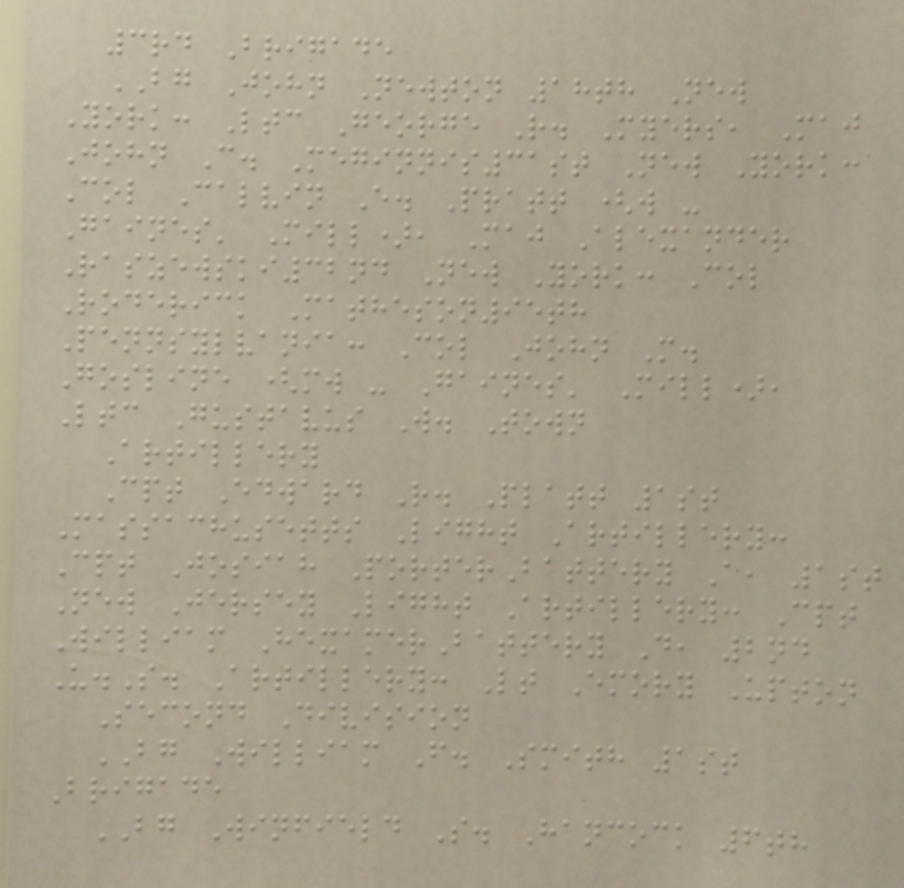3rd Brigade
BG John Newton 18th New
York: Ltc George R. Myers, Maj
John C. Meginnis31st New York:
Col Calvin E. Pratt (w -
Gaines' Mill), Maj Alexander
Raszewski32nd New York: Col
Roderick Matheson95th
Pennsylvania: Col John M.
Gosline (mw - Gaines' Mill),
Ltc Gustavus W. Town
Artillery
Cpt Edward R. Platt 1st
Massachusetts Light Artillery:
Cpt Josiah PorterBattery A, 1st
New Jersey Light Artillery: Cpt
William HexamerBattery D, 2nd
U.S. Artillery: Lt Emory Upton
Second Division
BG William F. Smith 1st
Brigade
BG Winfield S. Hancock 6th
